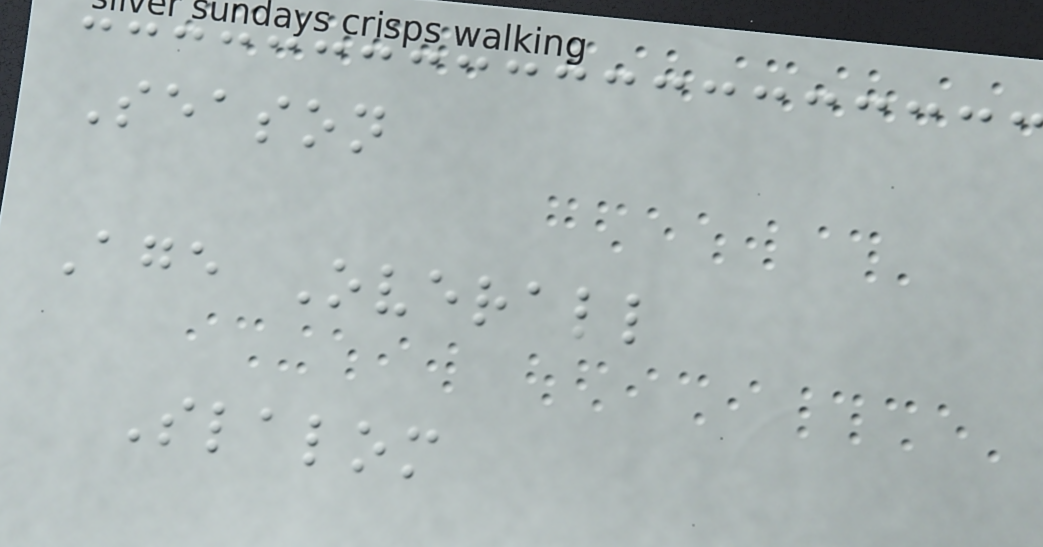Season
Age Overall
Slalom
